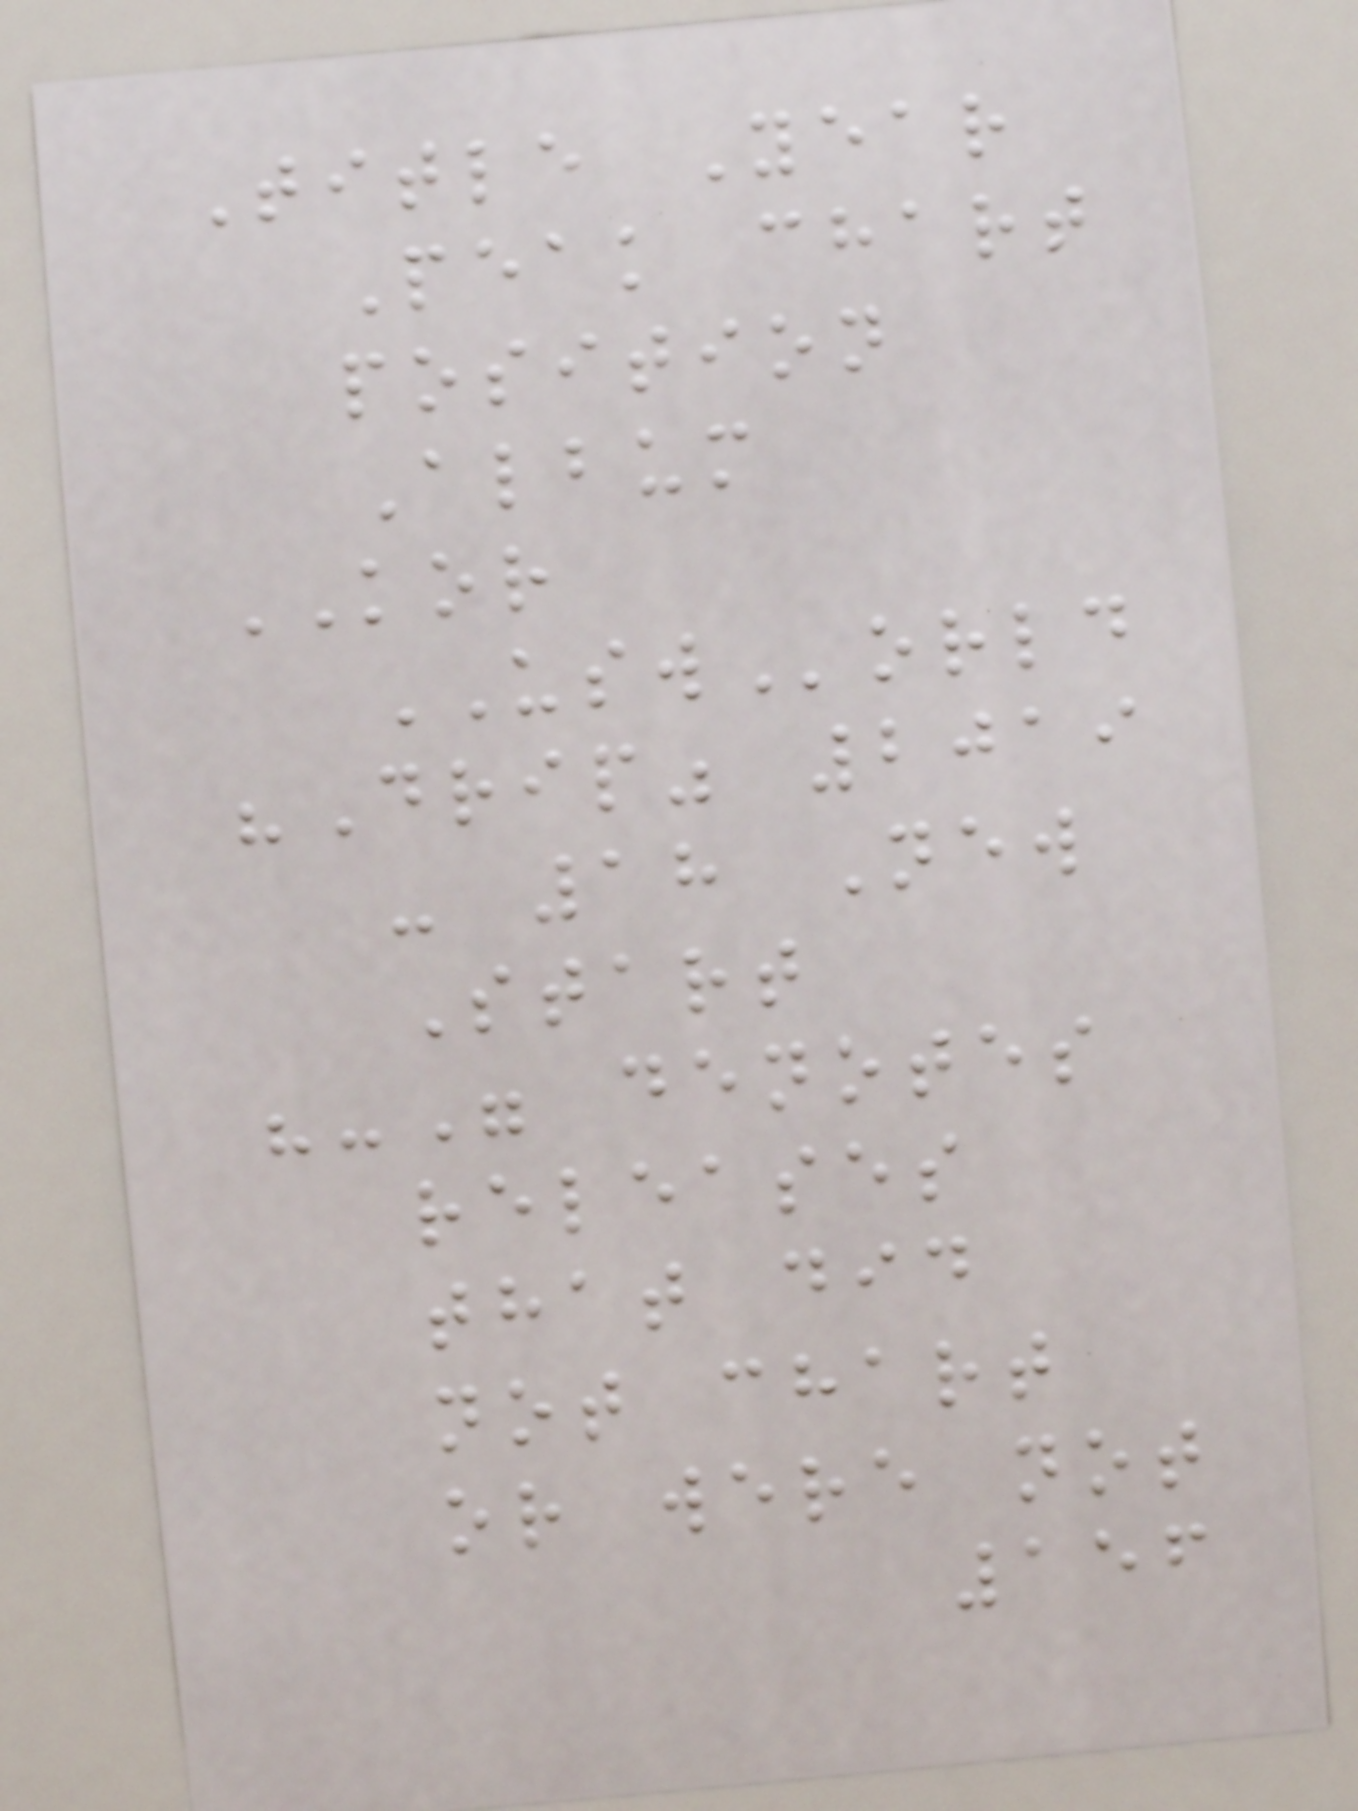Title Year
Peak chart
position
Album
KOR
USWorld
"Drip" 2019
- 18 New
Start
"-" denotes
releases
that did
not chart
or were not
156
